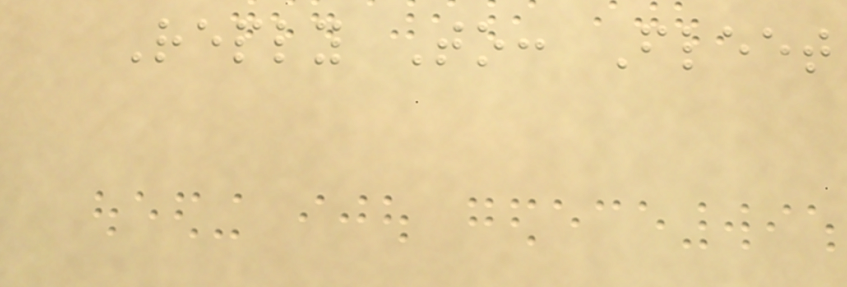Reply To: Fleet
